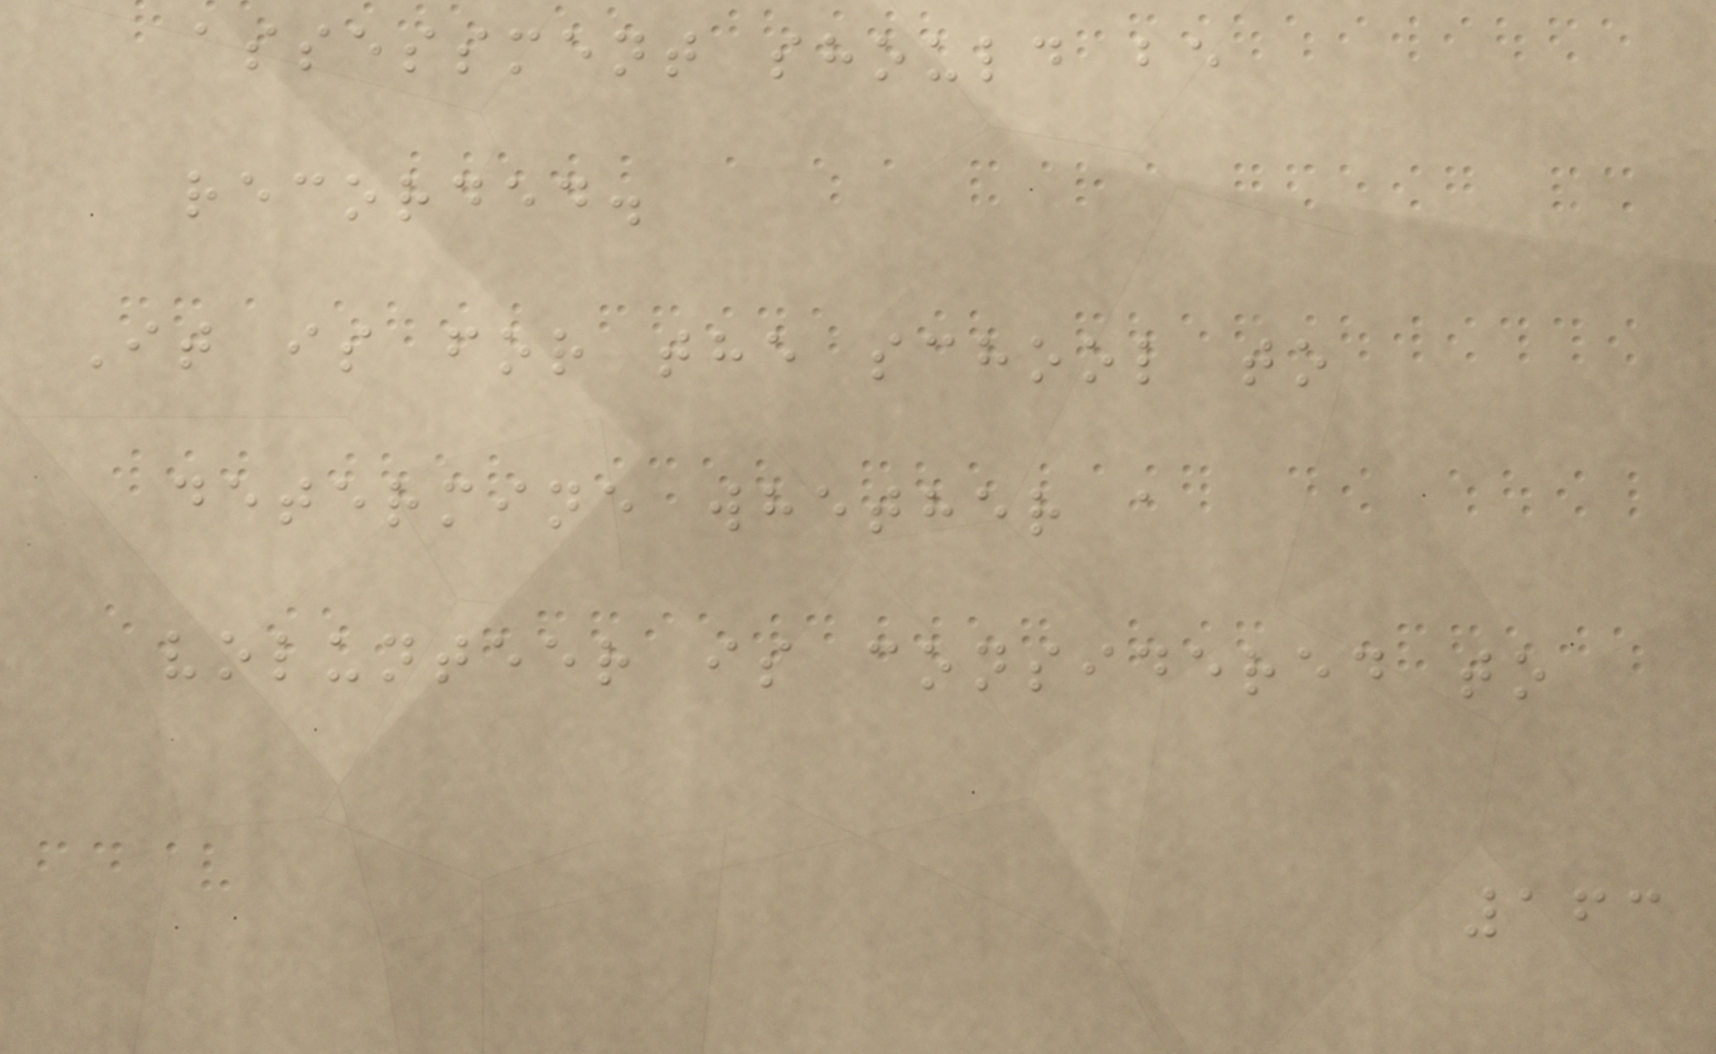assessment should be
recorded.
It is for the school to
determine whether a
volunteer is considered to
163
